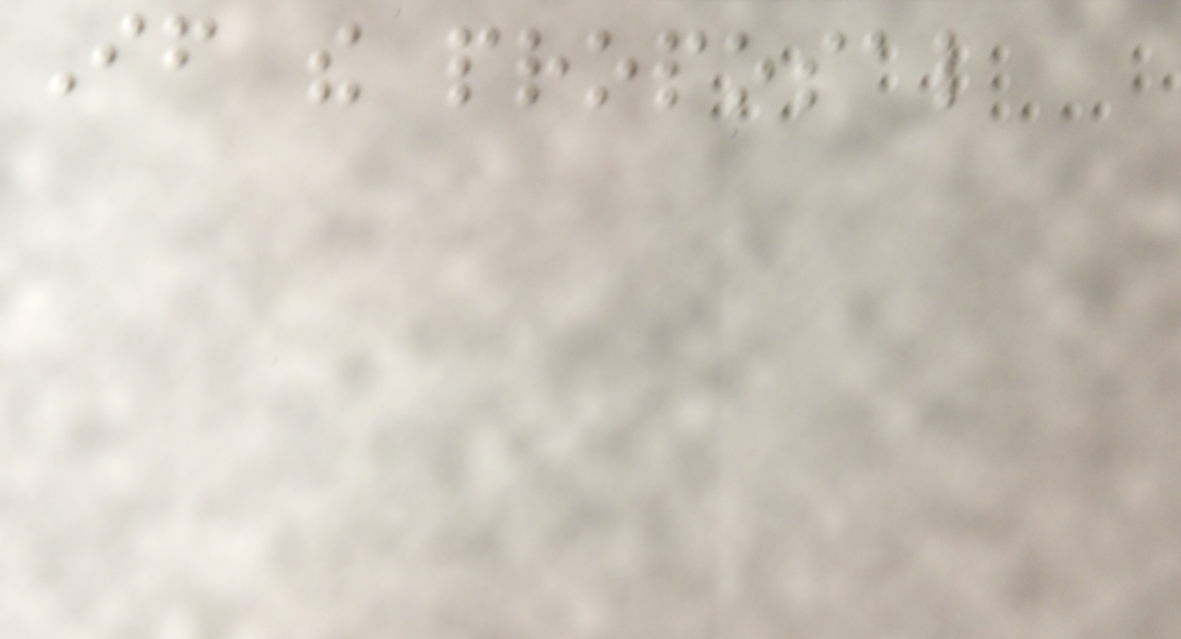If the proposal
